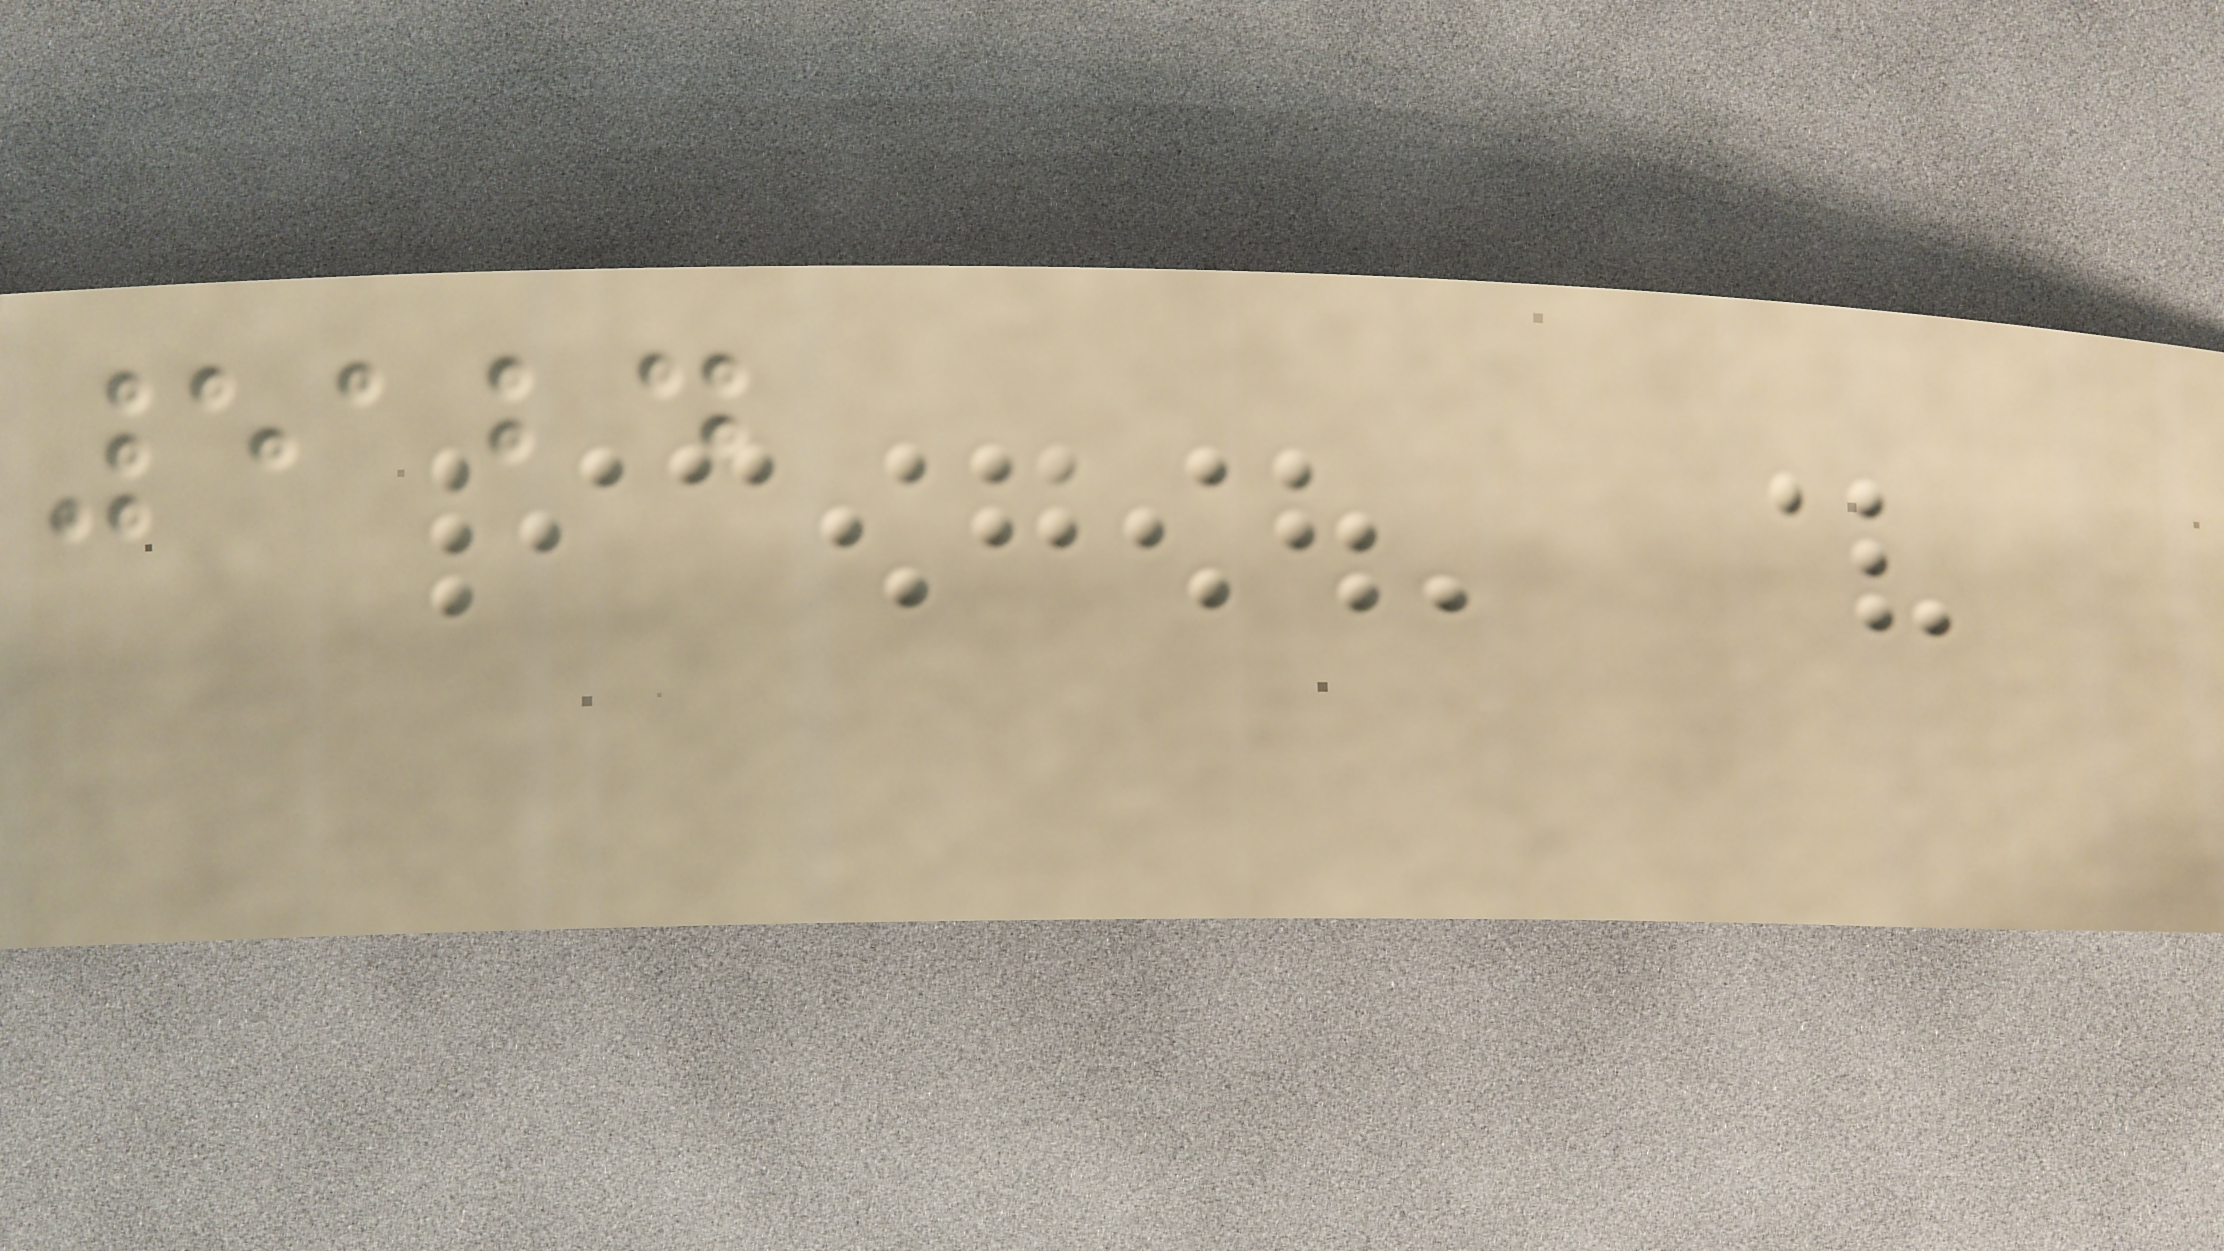5124
